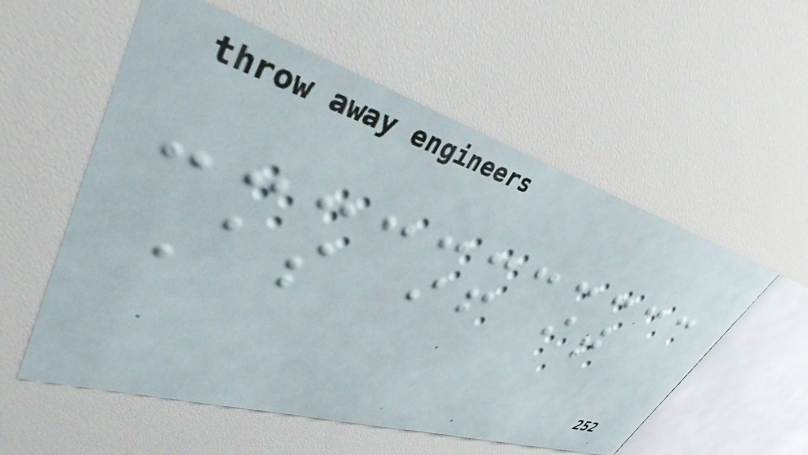As if it
